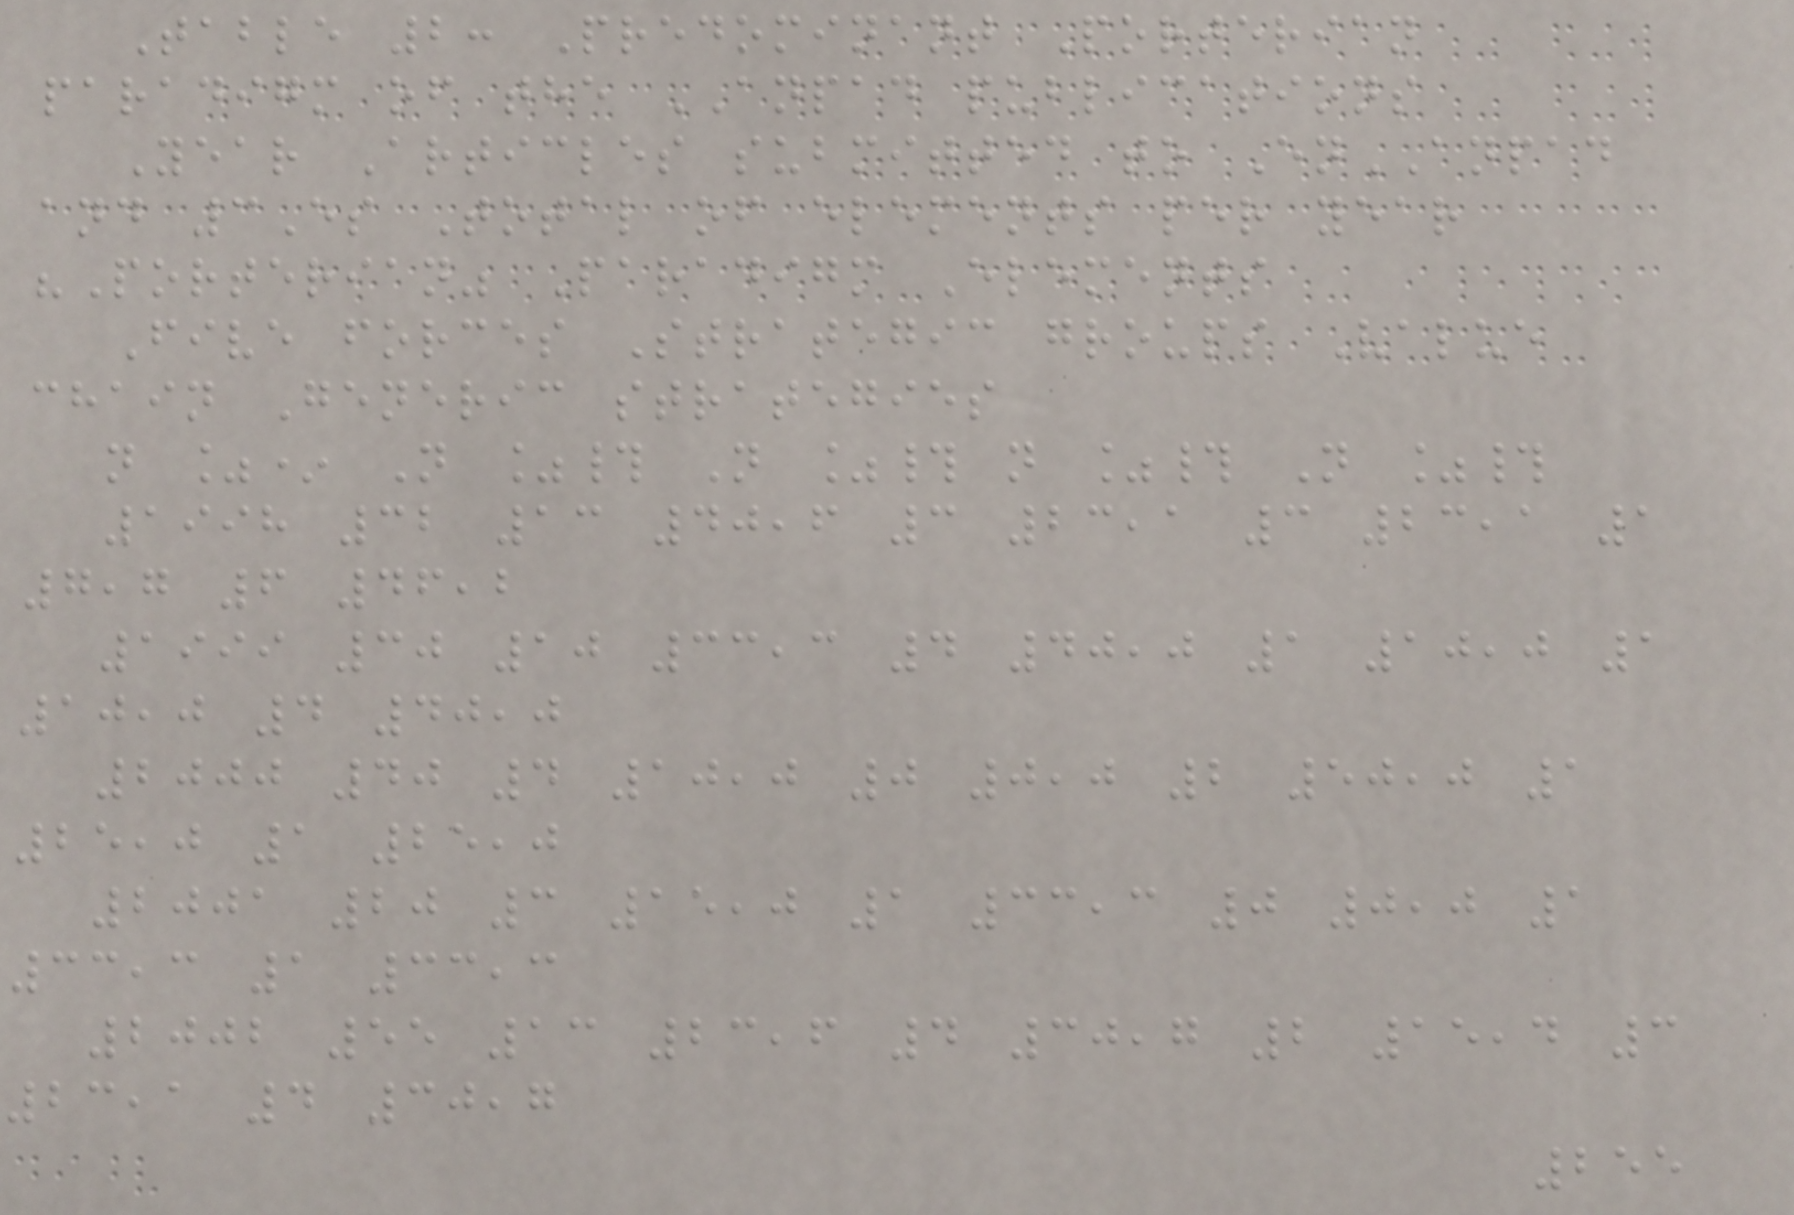Table 2: Predominant Porterian
paradigm of the ANPAD publications
Year Articles submitted to EnANPAD
and 3Es Total of elements per year
"Porterian" Paradigm Elements
Five forces Strategic groups Value
chain Generic strategies
n %* N %# N %# n %# N %#
1998 32 13 40,6 3 23,1 3 23,1 1
7,7 6 46,2
1999 30 10 33,3 4 40,0 1 10,0 1
10,0 4 40,0
2000 40 4 10,0 0 0,0 2 50,0 1
25,0 1 25,0
2001 20 3 15,0 1 33,3 0 0,0 1
33,3 1 33,3
2002 55 13 23,6 4 30,7 2 15,4 3
23,1 4 30,7
255
